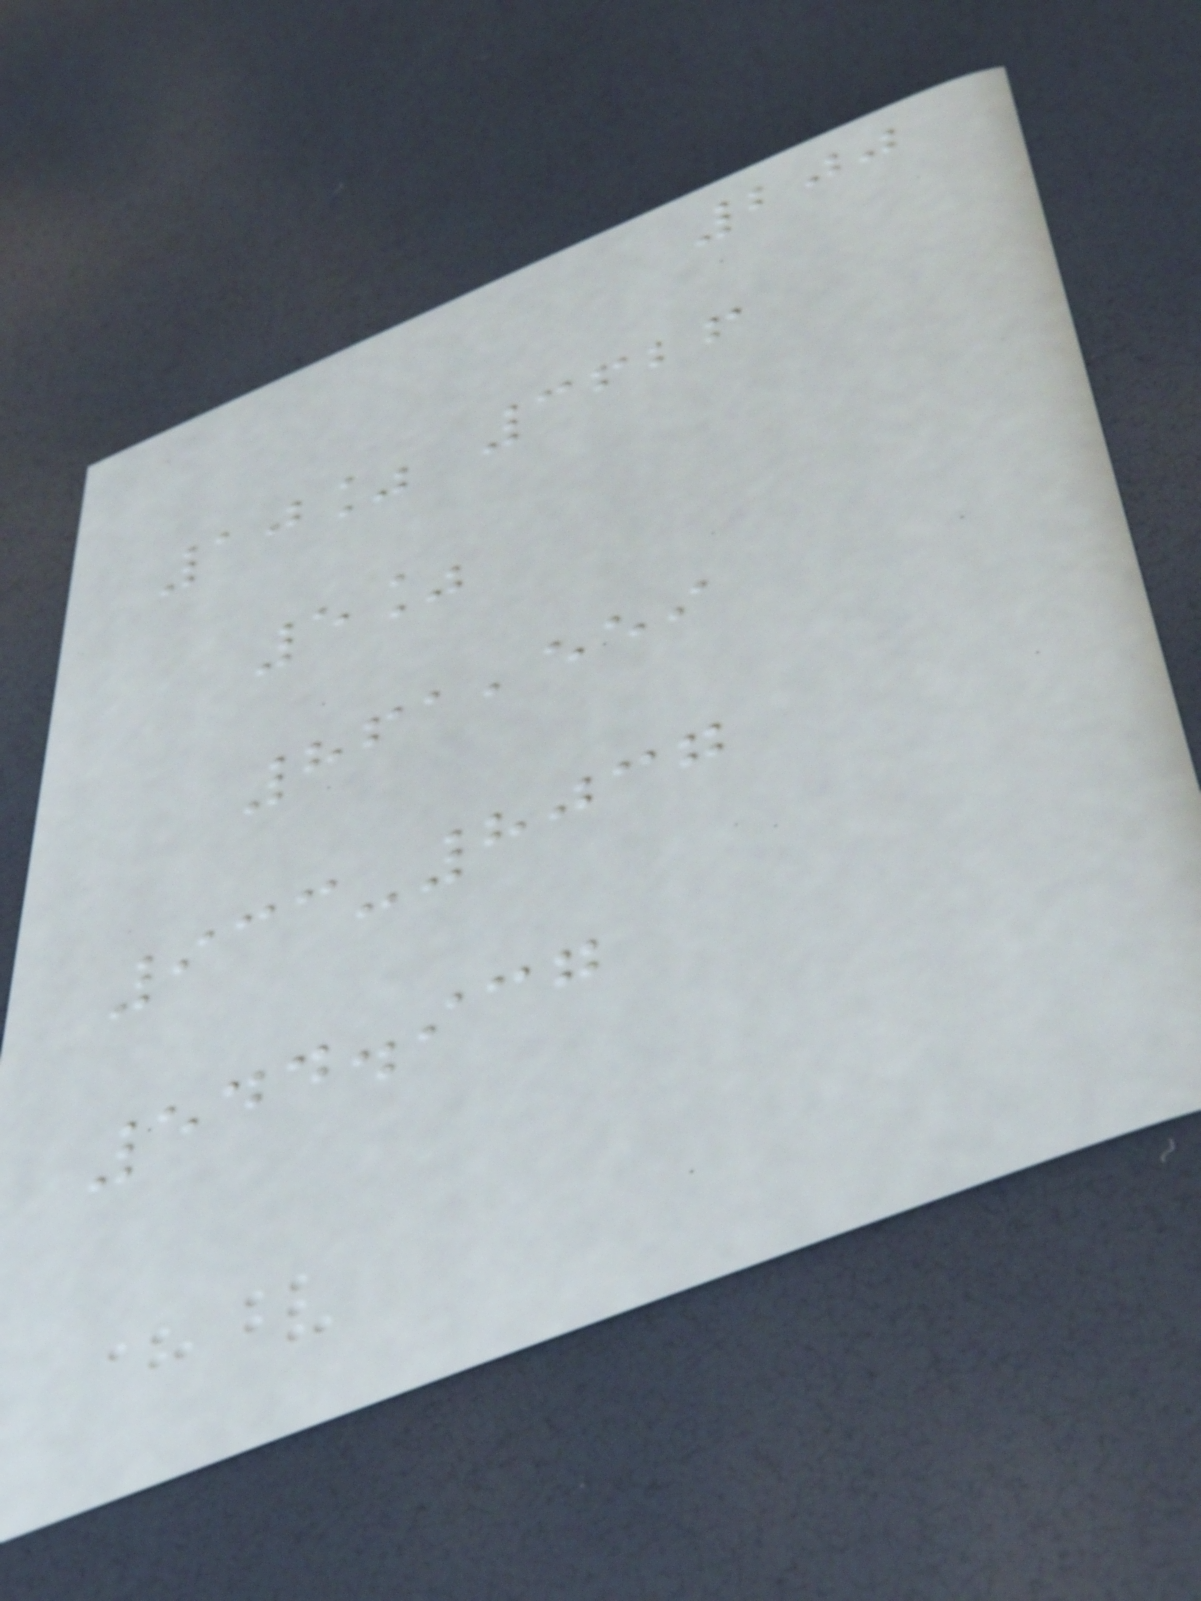200
10% 3626
5%
861,559
933-8037
544.937
